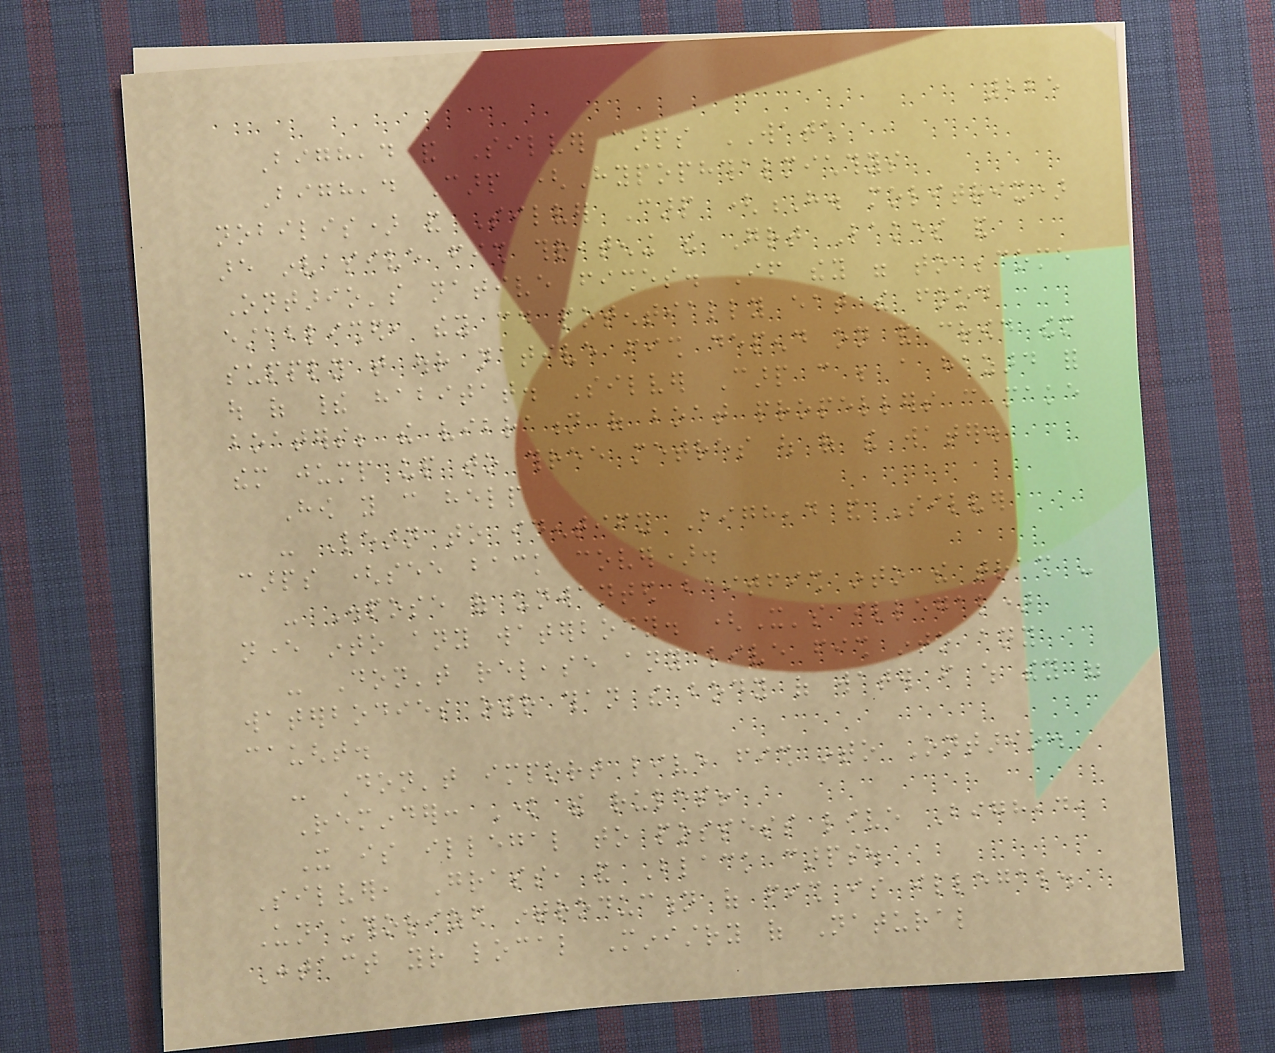225
Bighead and Silver carps WATCH
Bighead Carp (Hypophthalmichthys
nobilis) and Silver Carp (H. molitrix)
are invasive fish threatening the Great Lakes and
Ontario's native fishes. If they were to become
established, they could potentially eat the food
supply that our native fish depend on and crowd them
out of their habitat. Silver Carp can be a hazard for
boaters; the vibration of boat propellers can make
them jump up to three metres out of the water.
How you can help
- Learn to identify Bighead and Silver
carps (see back cover).
- Dispose of unwanted baitfish into the trash -
never into any waterbody. (It's illegal)
- Don't release any live fish into any
waterbodies other than the body of water from which they were
caught.
- Don't import live fish into Ontario.
Reminder: Know the rules!
It is illegal to possess live Bighead,
Silver, Grass, and Black carps.
Unauthorized introduction of fish is illegal.
Contact your local Ministry of Natural
